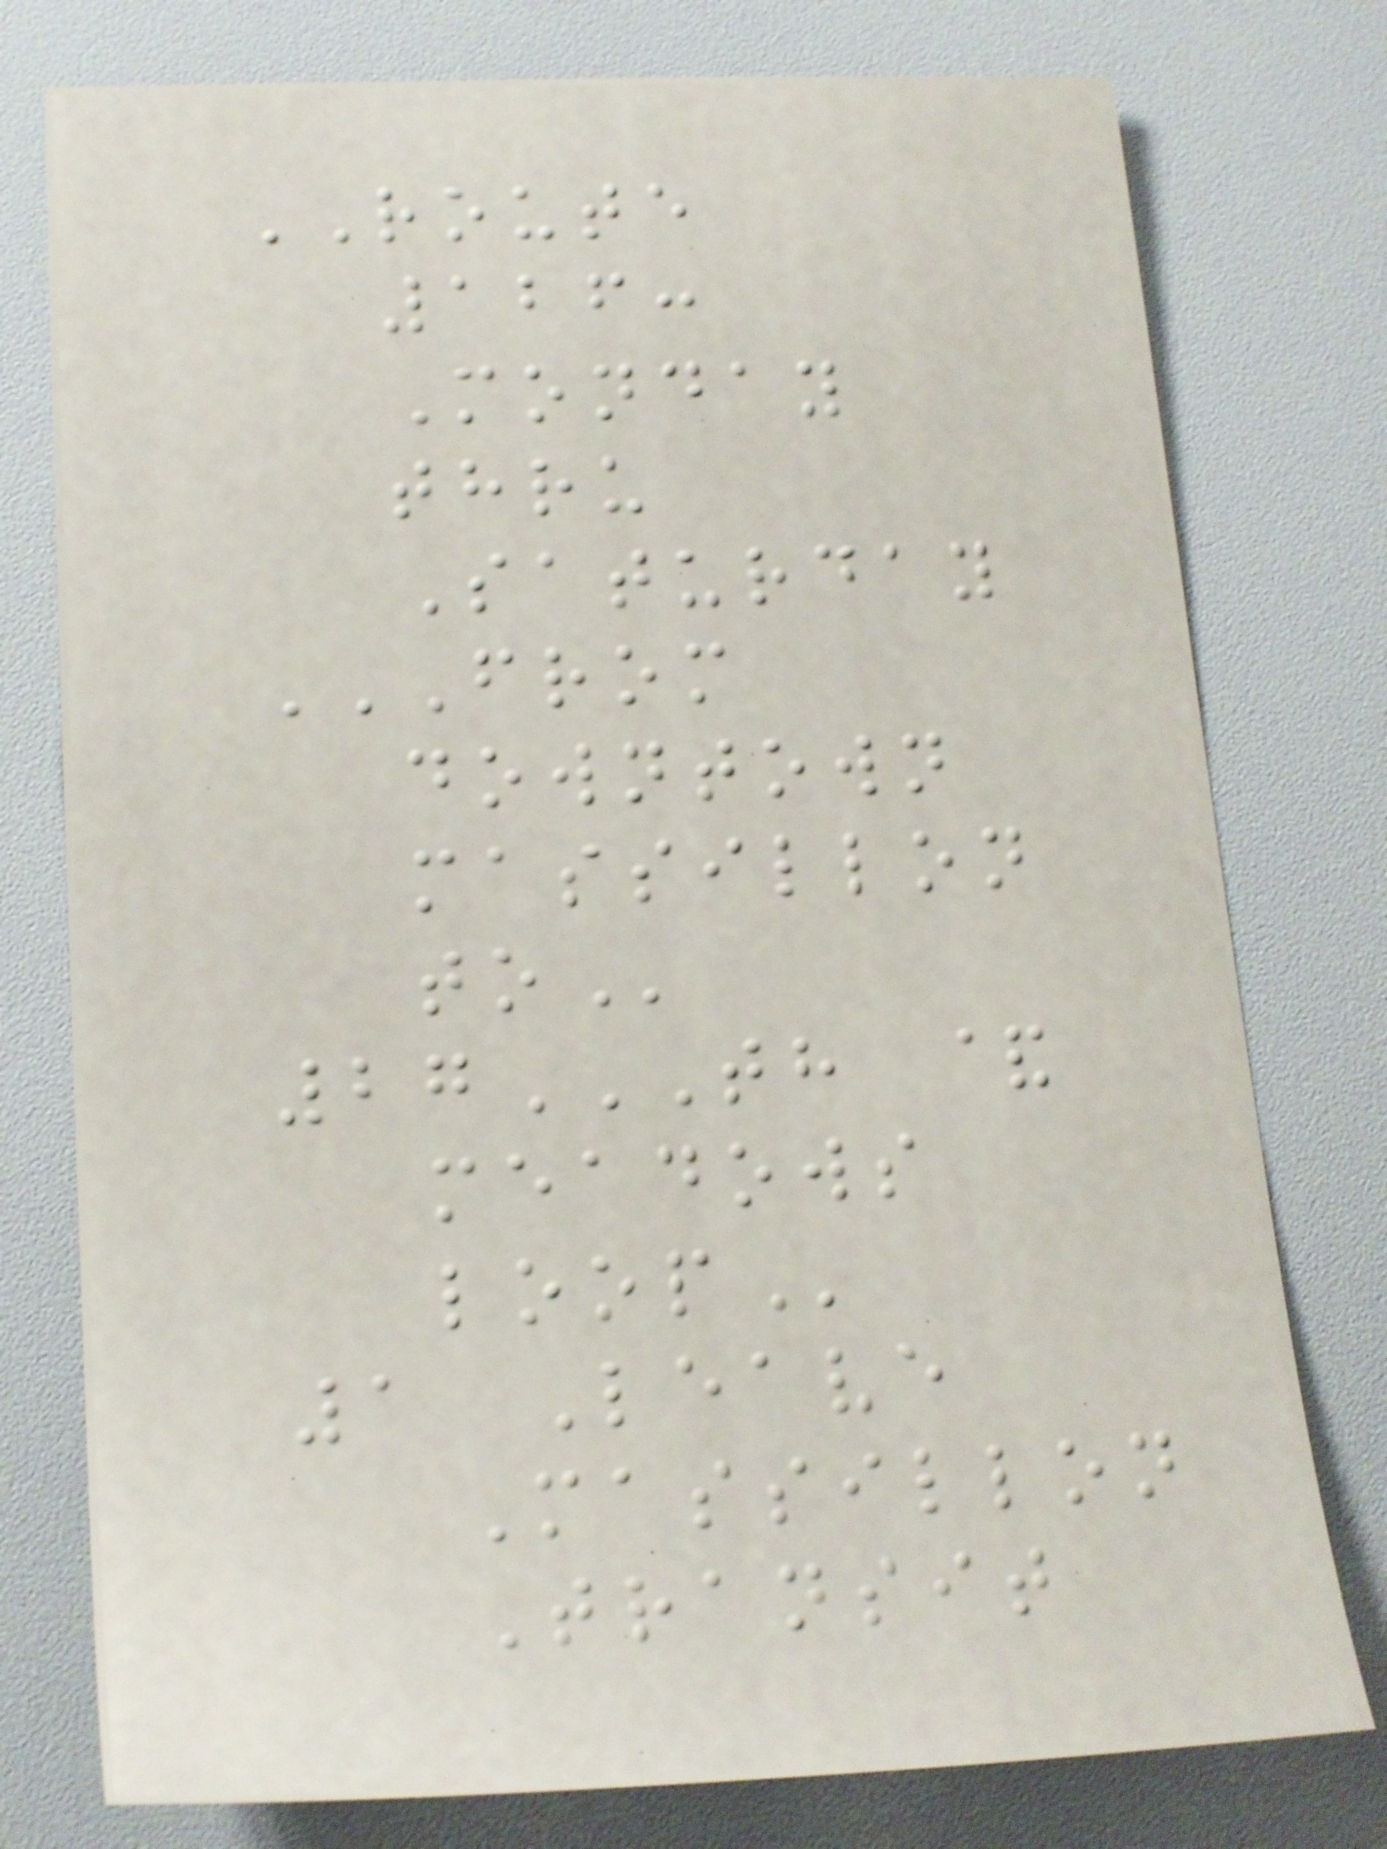ROUTE
126:
Monday
thru
Saturday
FROM
DOWNTOWN
MASSILLON
TO
27TH &
MEADOWS
LOOP
1 Leave
Massillon
Transit
